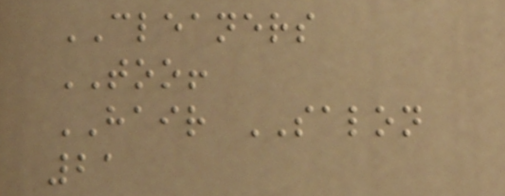CLEANERS
TOO!
HAIR SALON
21
